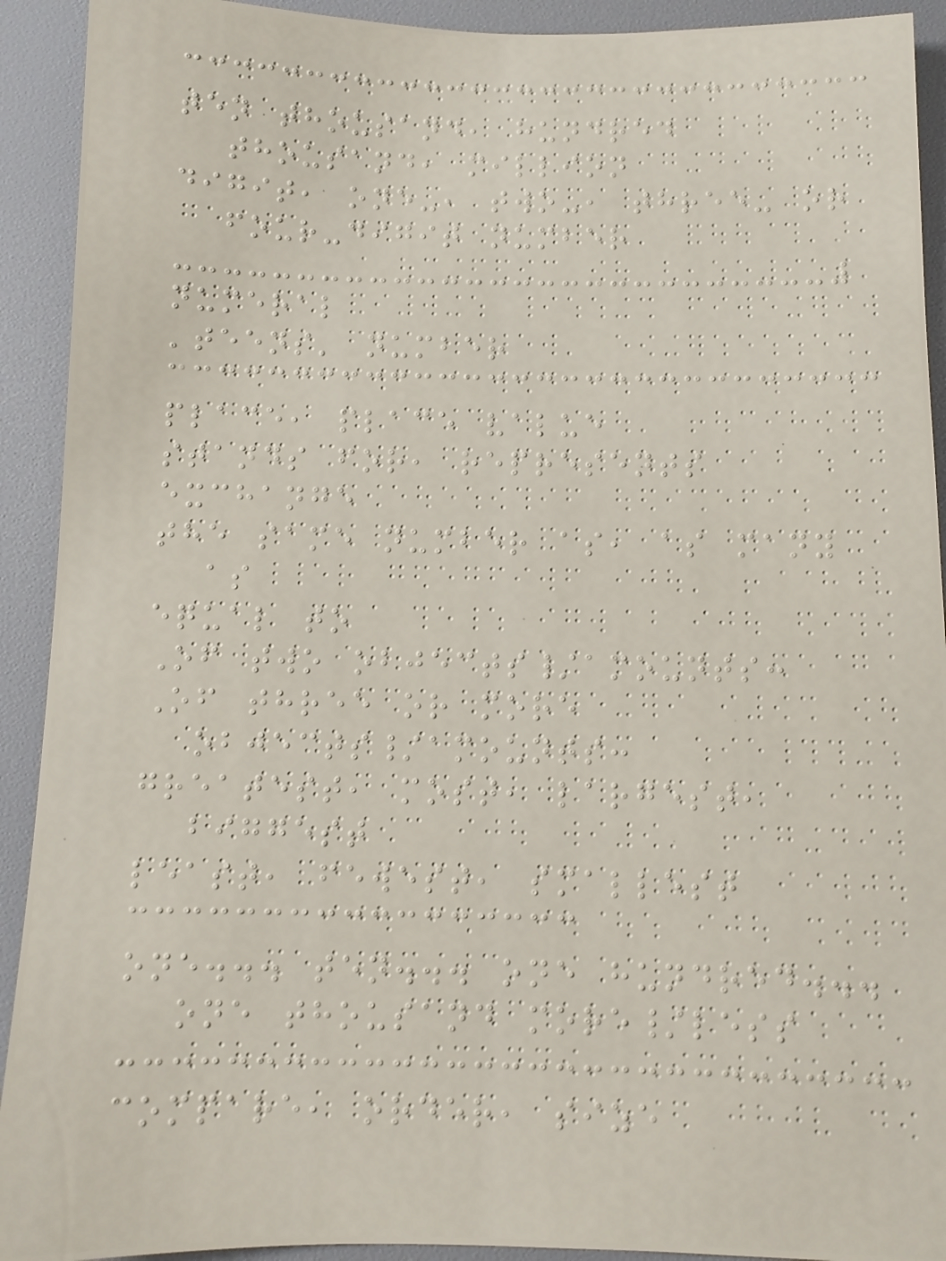ten thousand, hundred
thousand, million
digit, one-, two-, three- or
four-digit number
numeral
'teens' number
place, place value
stands for, represents
exchange
the same number as, as many
as
equal to
Of two objects/amounts:
Of three or more
objects/amounts:
greatest, most, largest,
biggest
least, fewest, smallest
one... ten... one hundred...
one thousand more/less
compare, order, size
